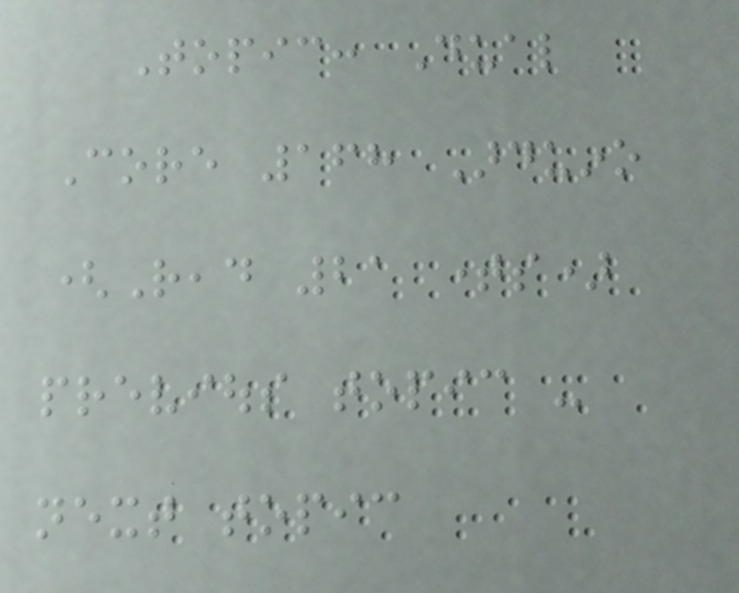Topic: Dual
Core 168 Arduino
(Read 21 times)
previous topic -
next topic
